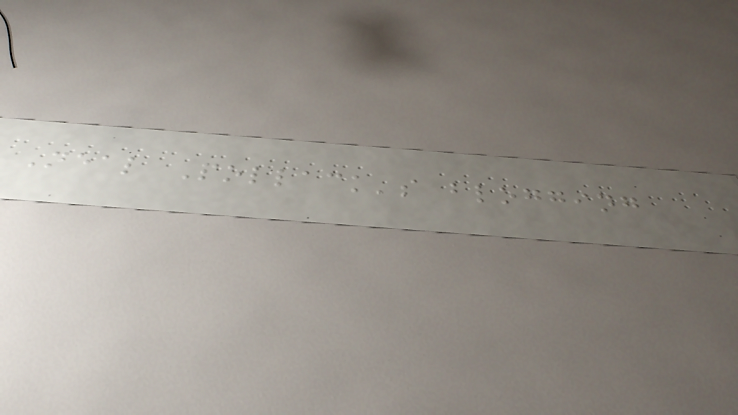Neal Pollack's blogging
